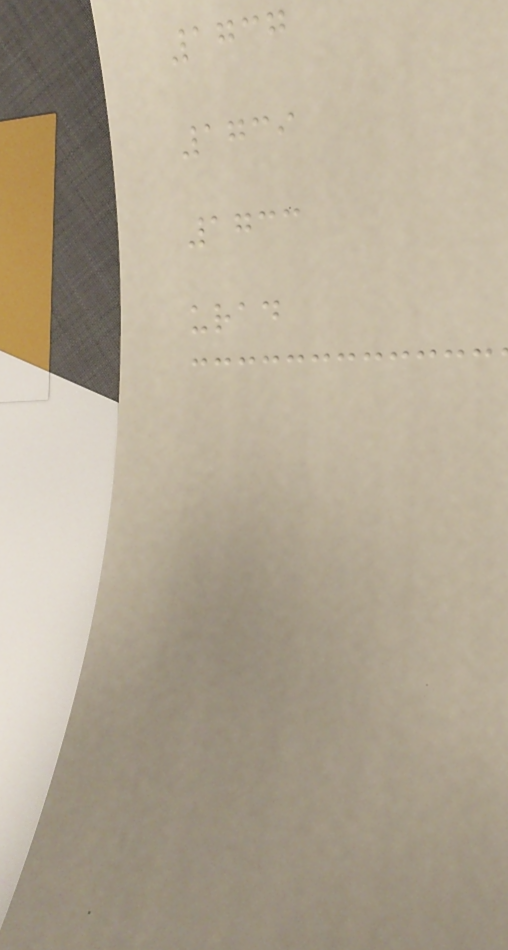1737
1739
1733
urad
